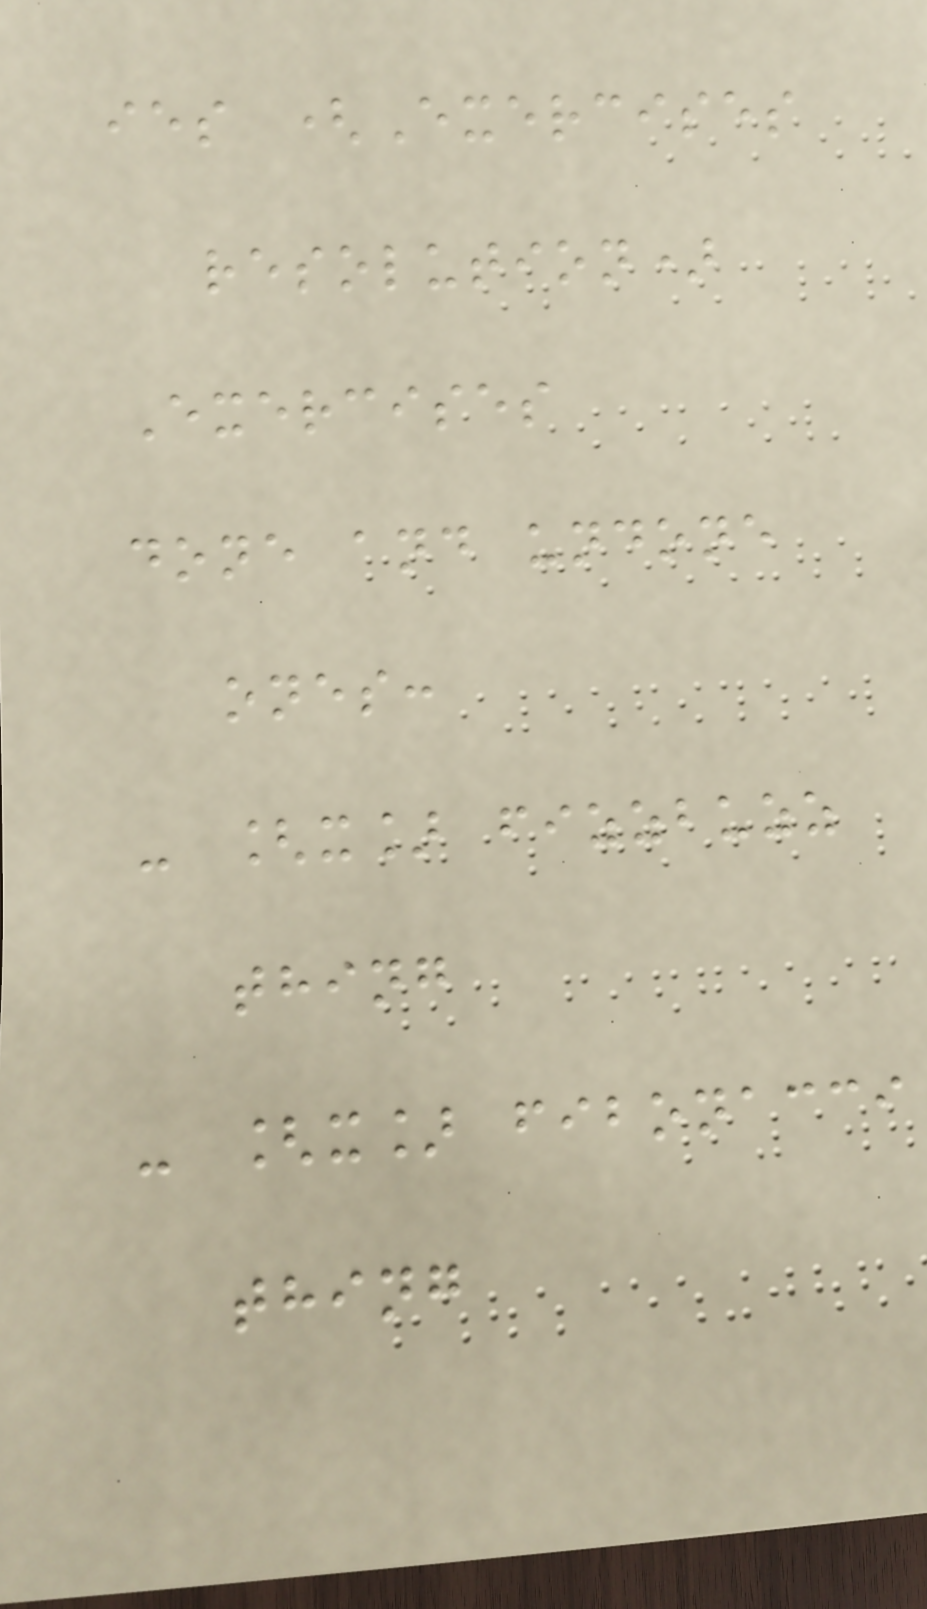ies (Exercises
resolution)
Exercises
done and undone
ones:
- [x] fizzbuzz
thing
- [x] fibonacci
thing
